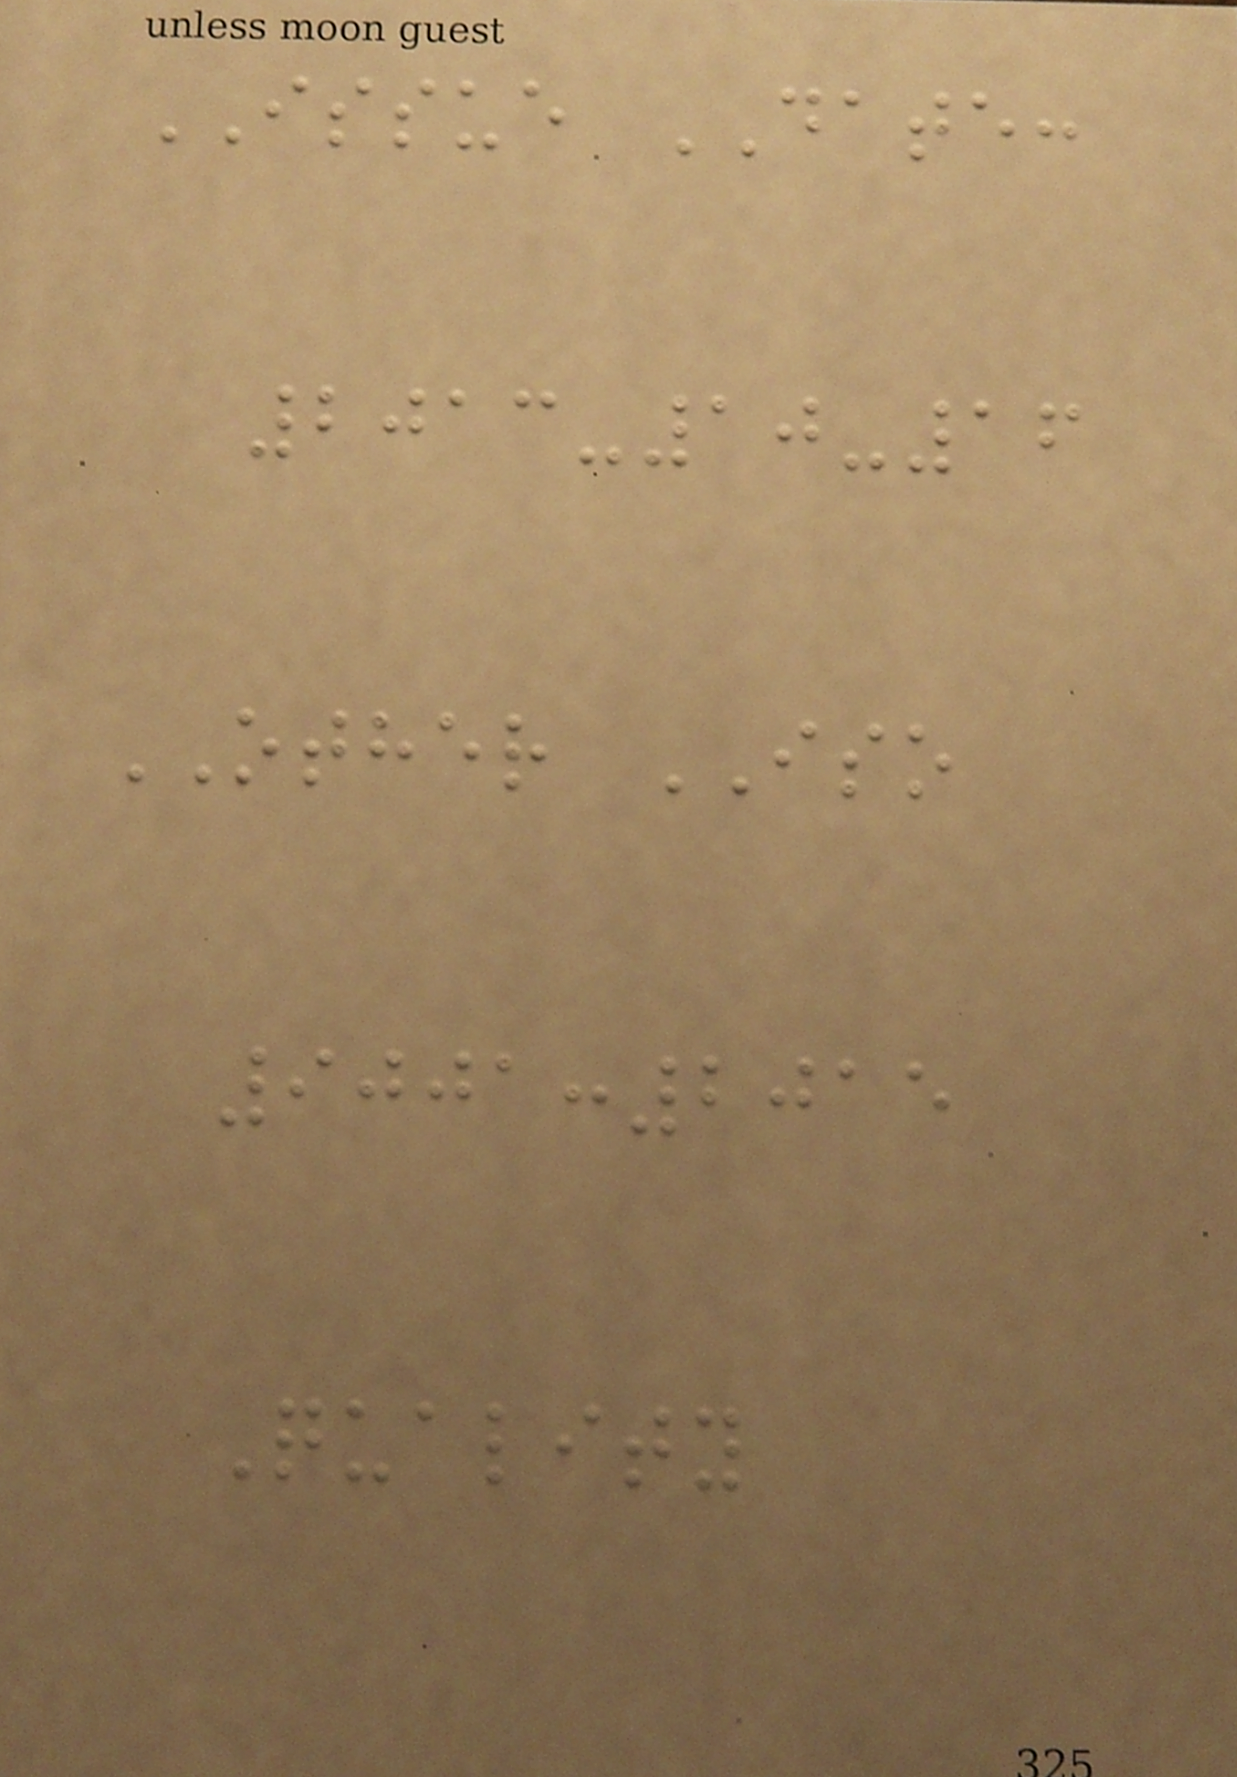ISSUE DATE:
2013-10-16
OTHER ISO
9001:2015
Quality
